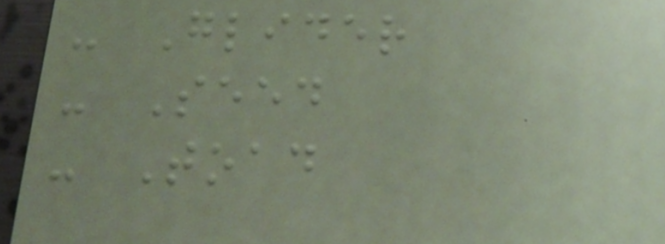- Glider
- Seed
- Toad
